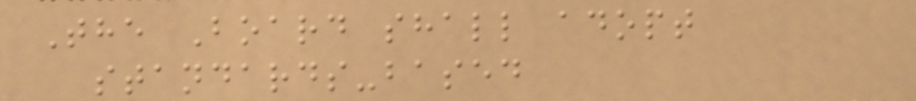The Board shall adopt
standards-based
